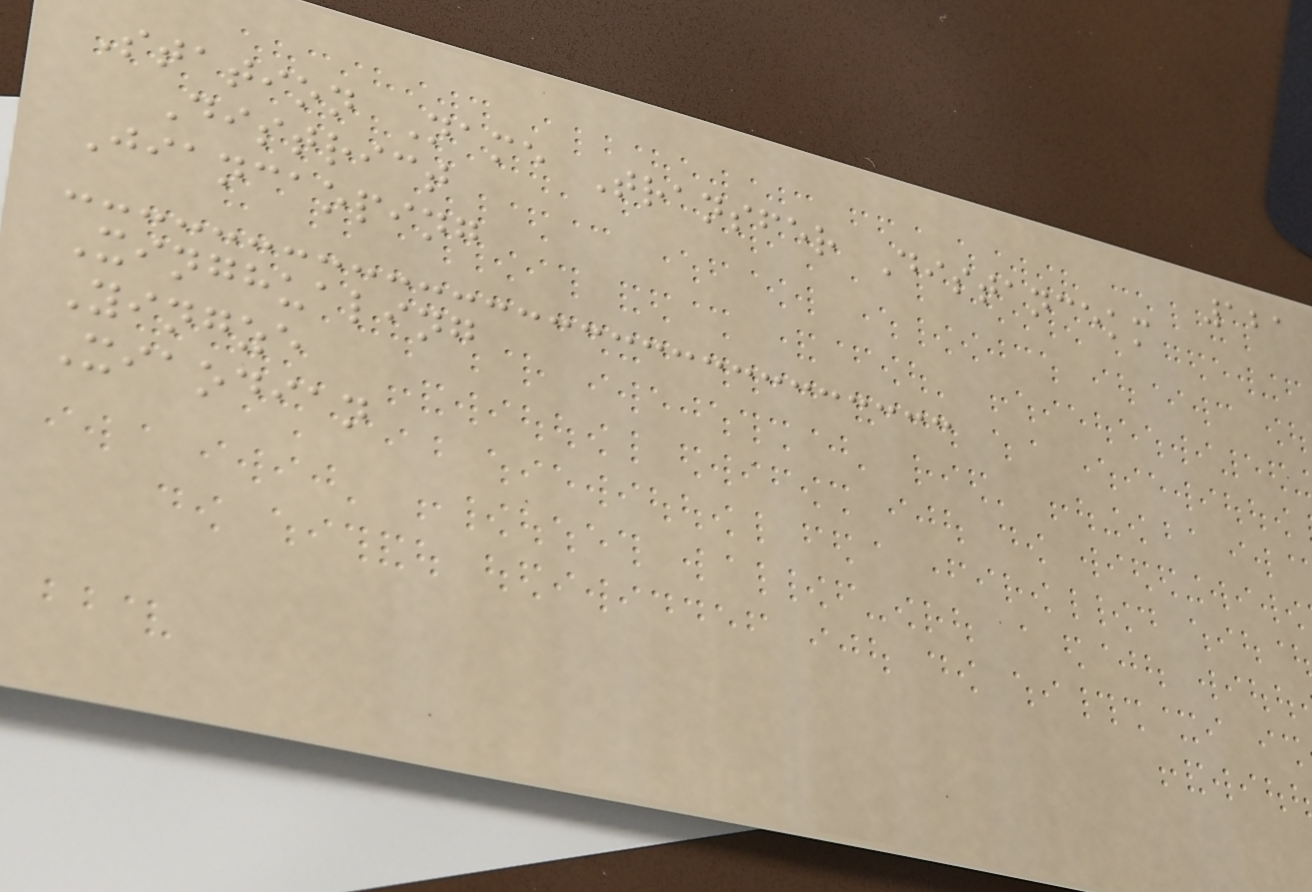121
Station Name Transfer Distancekm
District
Jiancaoping
Xinghualing
Yingze
Xiaodian
